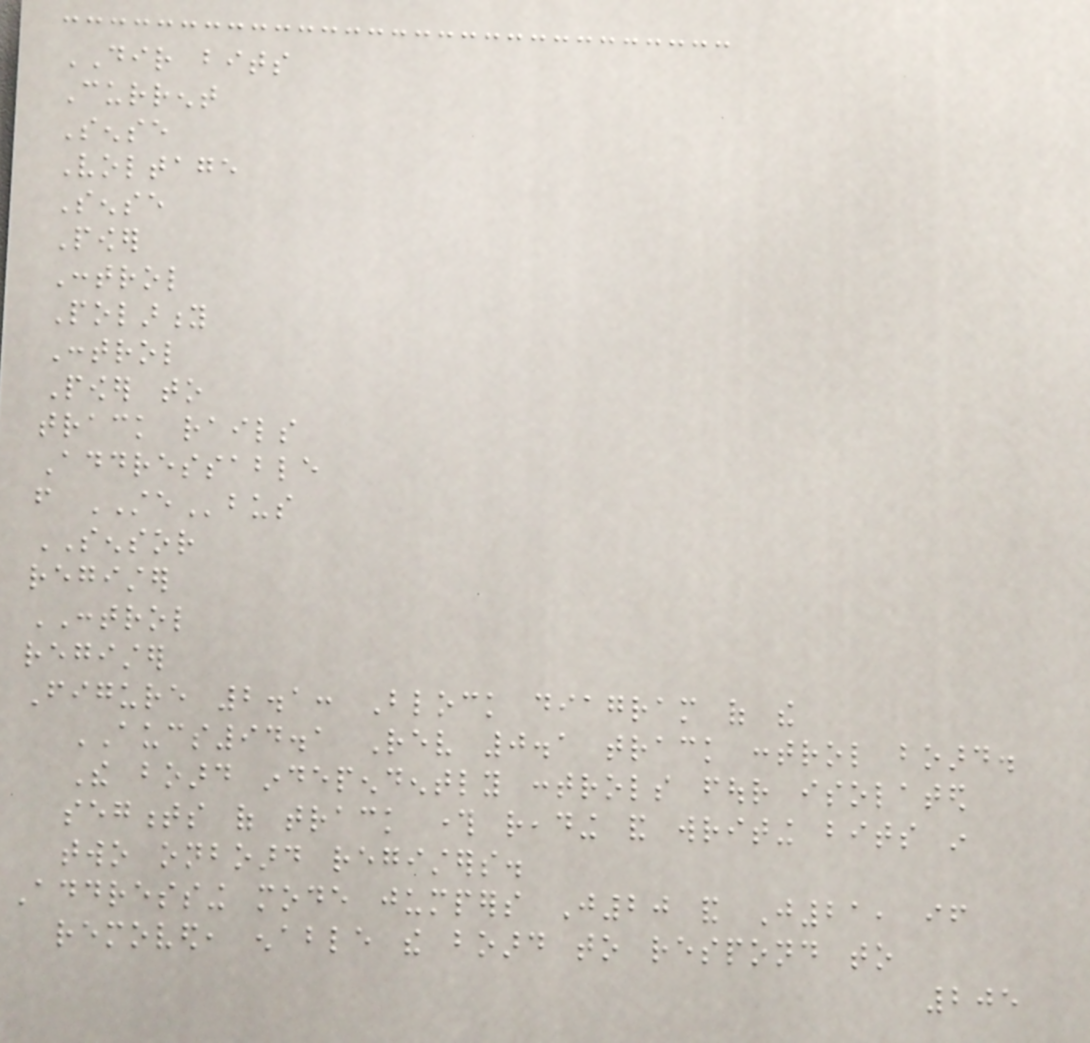DIR bits
Current
Sense
Voltage
Sense
Power
Control
Polarity
Control
Power to
track rails
Addressable
from STEbus
SENSOR
register
CONTROL
register
Figure 2.1: Block diagram of the
AUCS94.1 Rev 0.1 track control board.
The board independently controls four isolated
segments of track through reading and writing bits in
two onboard registers.
Addressing mode jumpers J20 and J21, if
removed, enable the board to respond to
205
